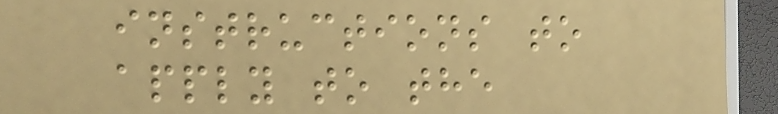instructions to
apply to the
